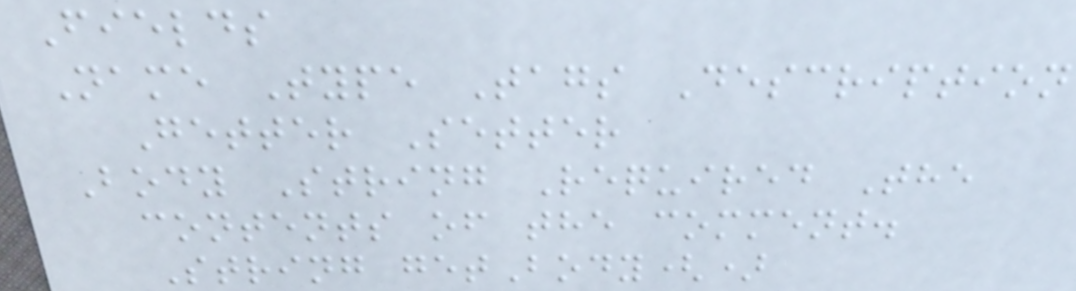Fields
Name Type Tags Description
Getter Setter
Body String Required The
contents of the comment.
String getBody()
